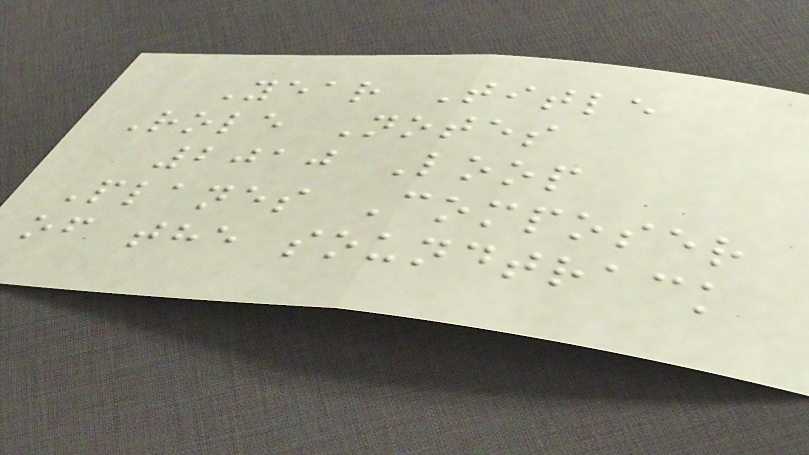Year Title
Role Notes
2010 Loop
Planes Composer
of the soundtrack
